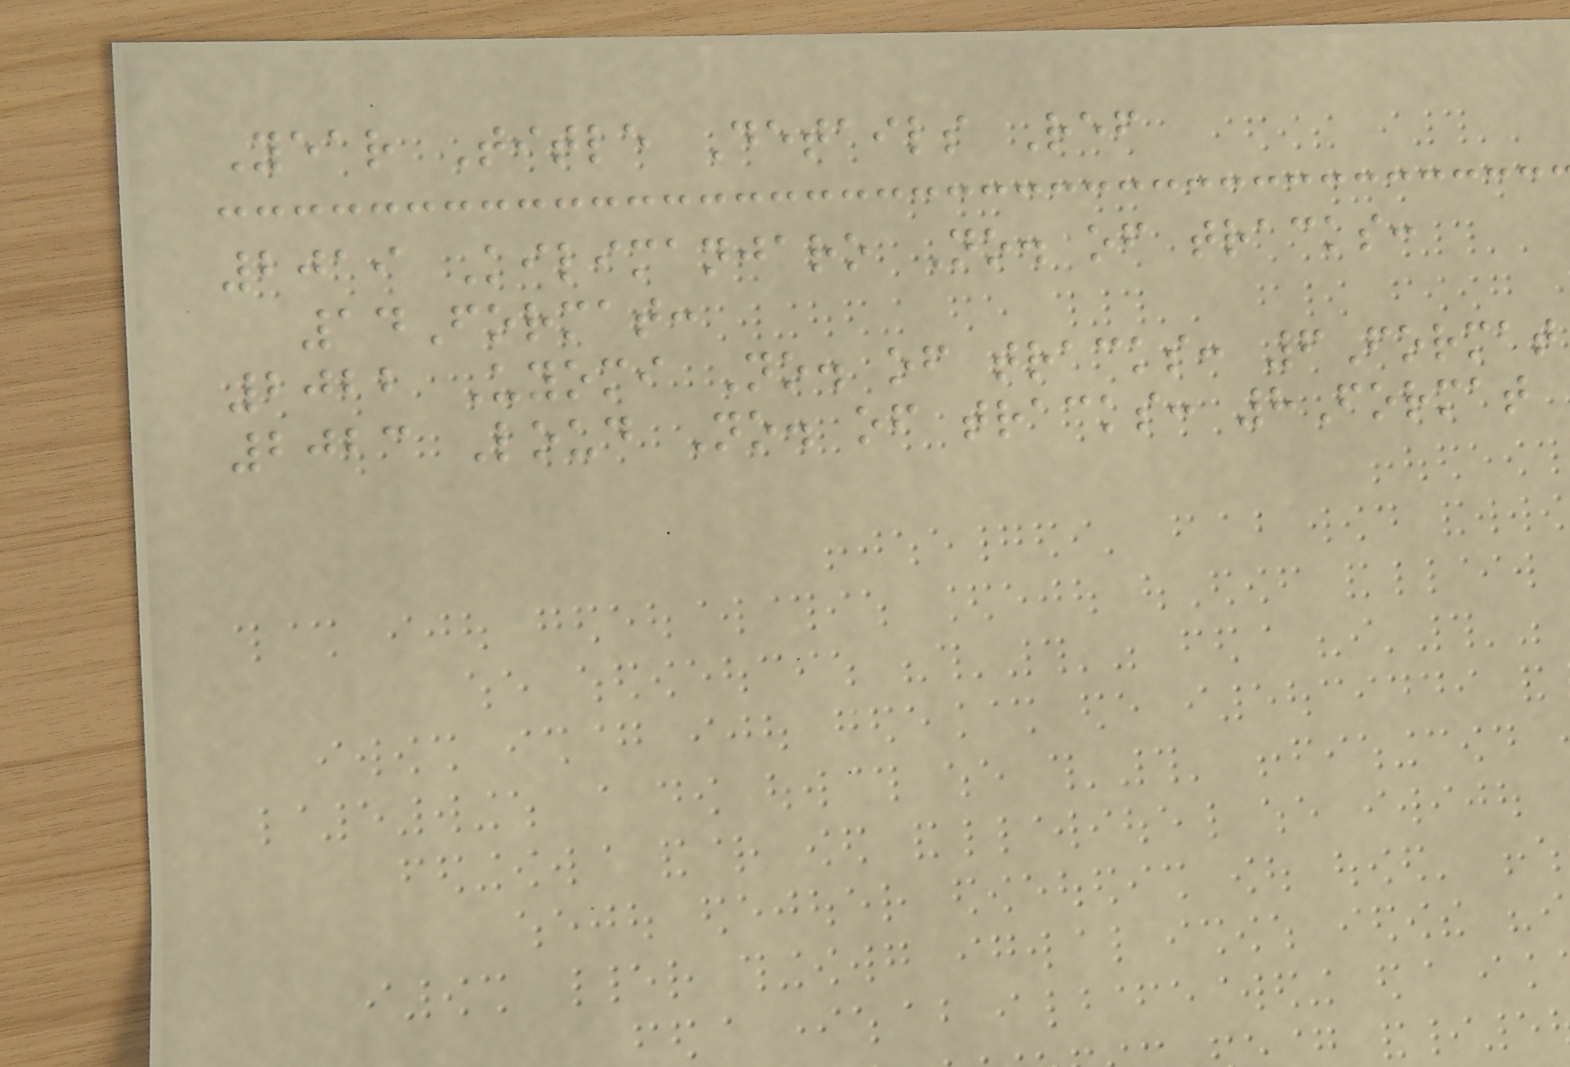Year Title Details Ref
2019 Kilimanjaro No. of tracks:
14Format:
2022 Uyomi No. of tracks: 6Format
2023 Loud No. of tracks: 8Format
